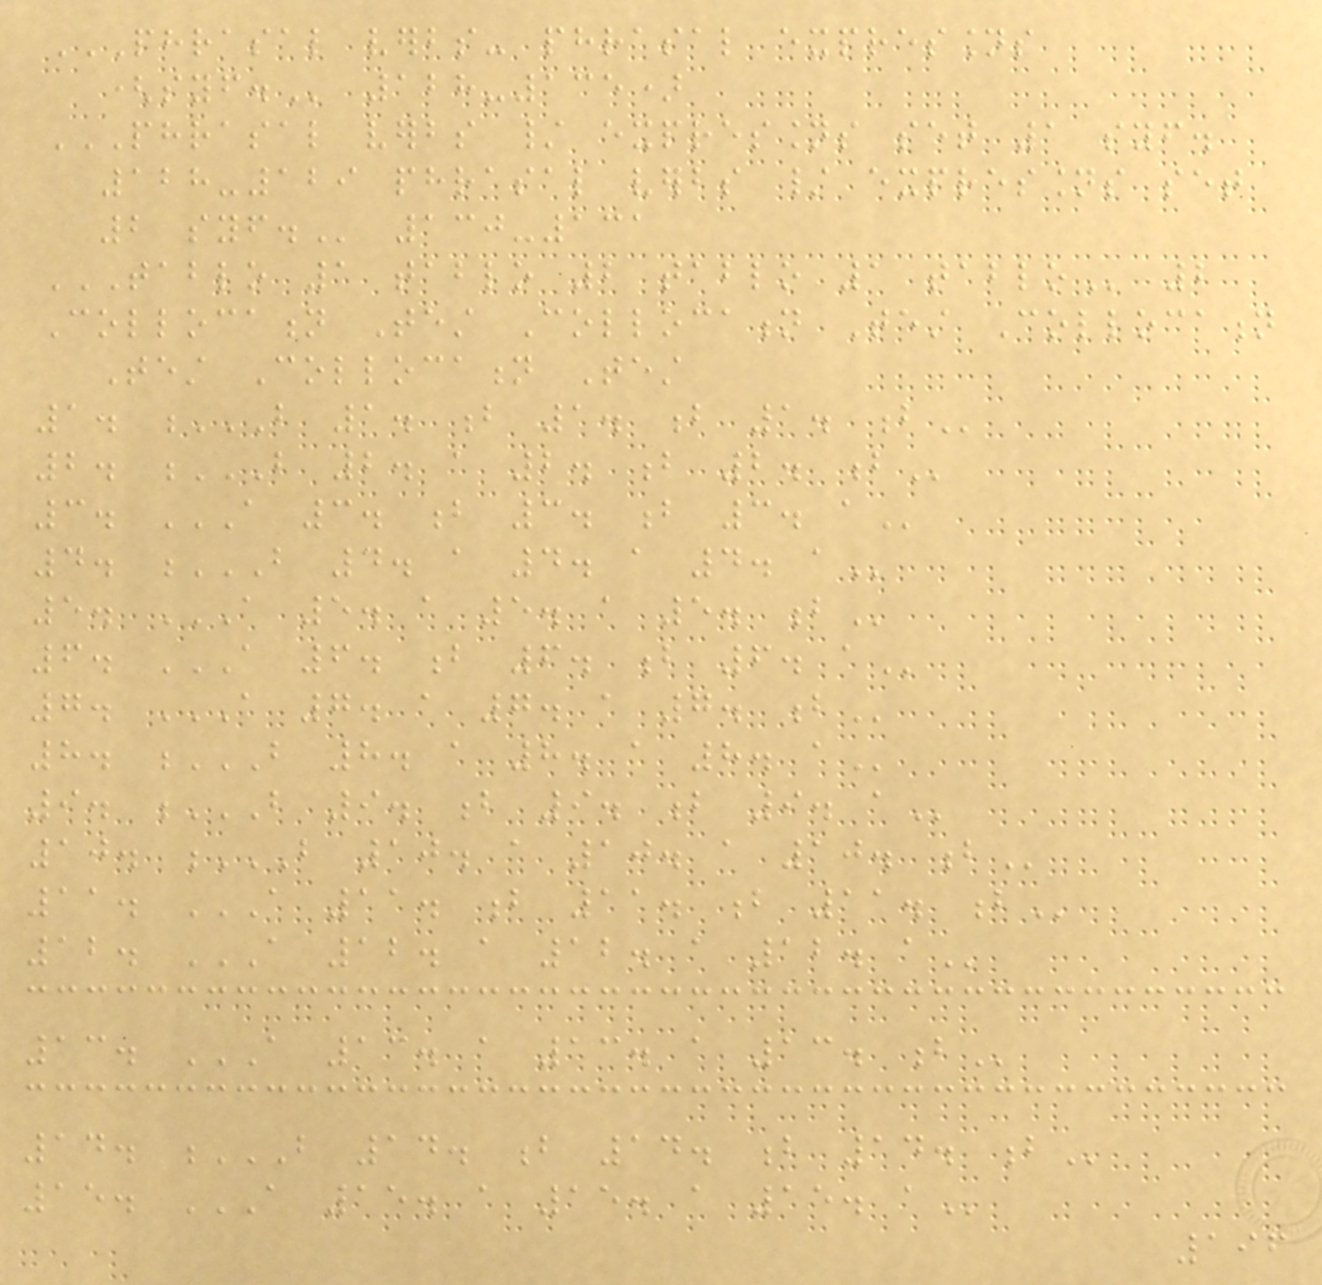PHRASAL VERBS- PHRASAL EXPRESSIONS
(SYF. 128-135)
PHRASAL VERBS / EXPRESSIONS SET 1 SYF.
128-129 PHRASAL VERBS / EXPRESSIONS SET
2 SYF. 130-131
TABLO 1 TABLO 2 TABLO 1 TABLO 2
Collocation Test Collocation Test Collocation
Test Collocation Test
1. B 1. B 1. B 1. B
2. B 2. A 2. B 2. B
3. A 3. B 3. B 3. A
4. B 4. A 4. A 4. A
5. A 5. A 5. A 5. B
6. A 6. B 6. B 6. A
7. A 7. A 7. A 7. B
8. B 8. A 8. A 8. A
9. B 9. B 9. B 9. A
10. B 10. A 10. A 10. B
11. A 11. B 11. B 11. B
12. A 12. A 12. A 12. A
13. A 13. A 13. A 13. B
14. B 14. B 14. B 14. B
15. A 15. A 15. A 15. A
196
